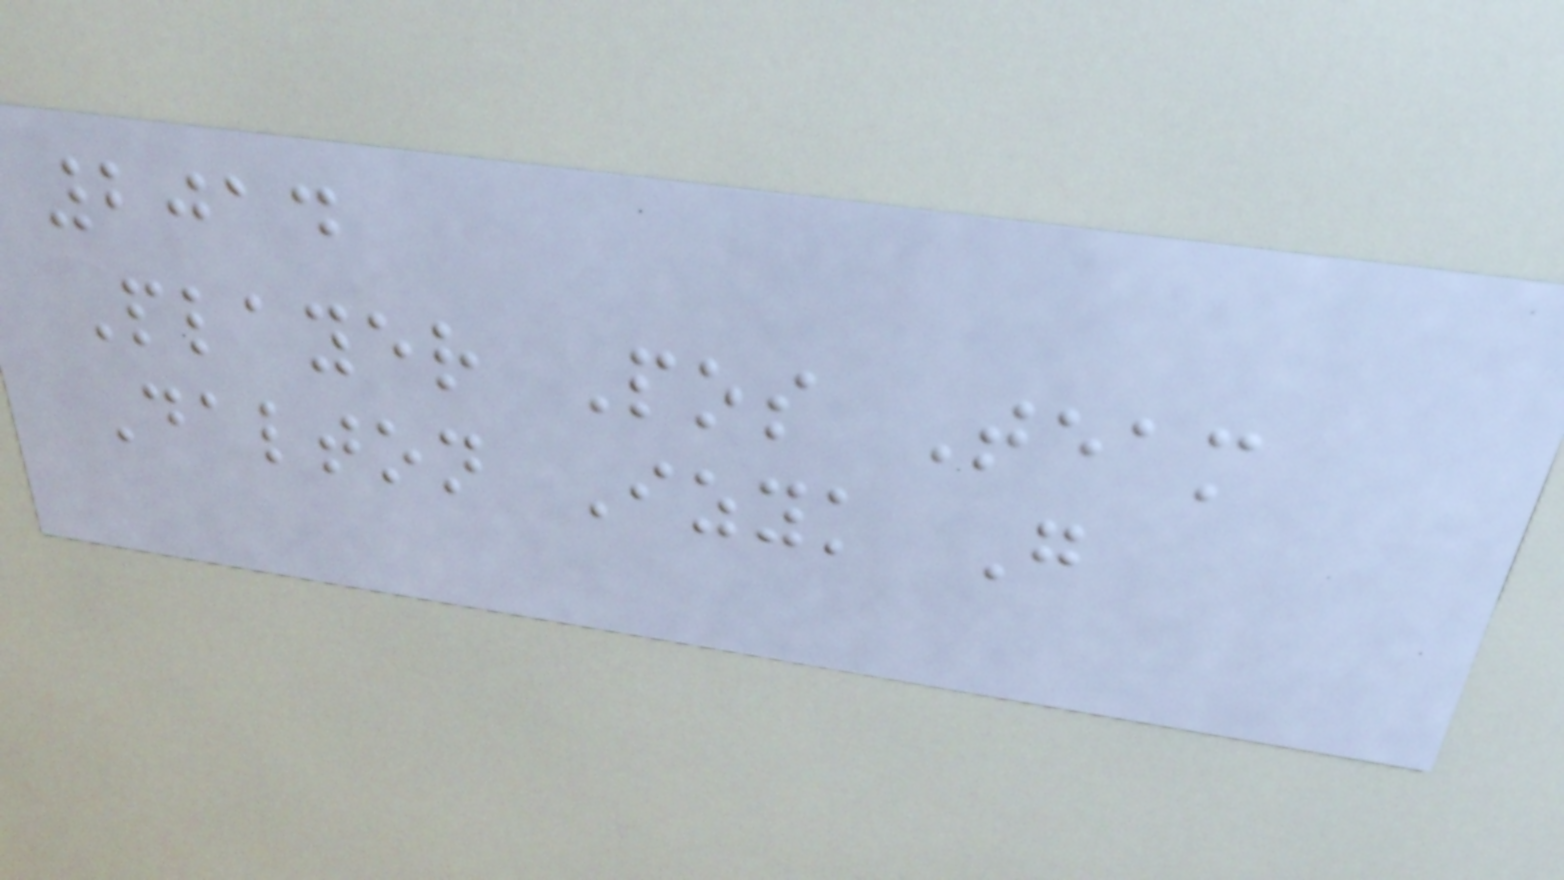2014
Player Pos Team
Dalton Izyk G
